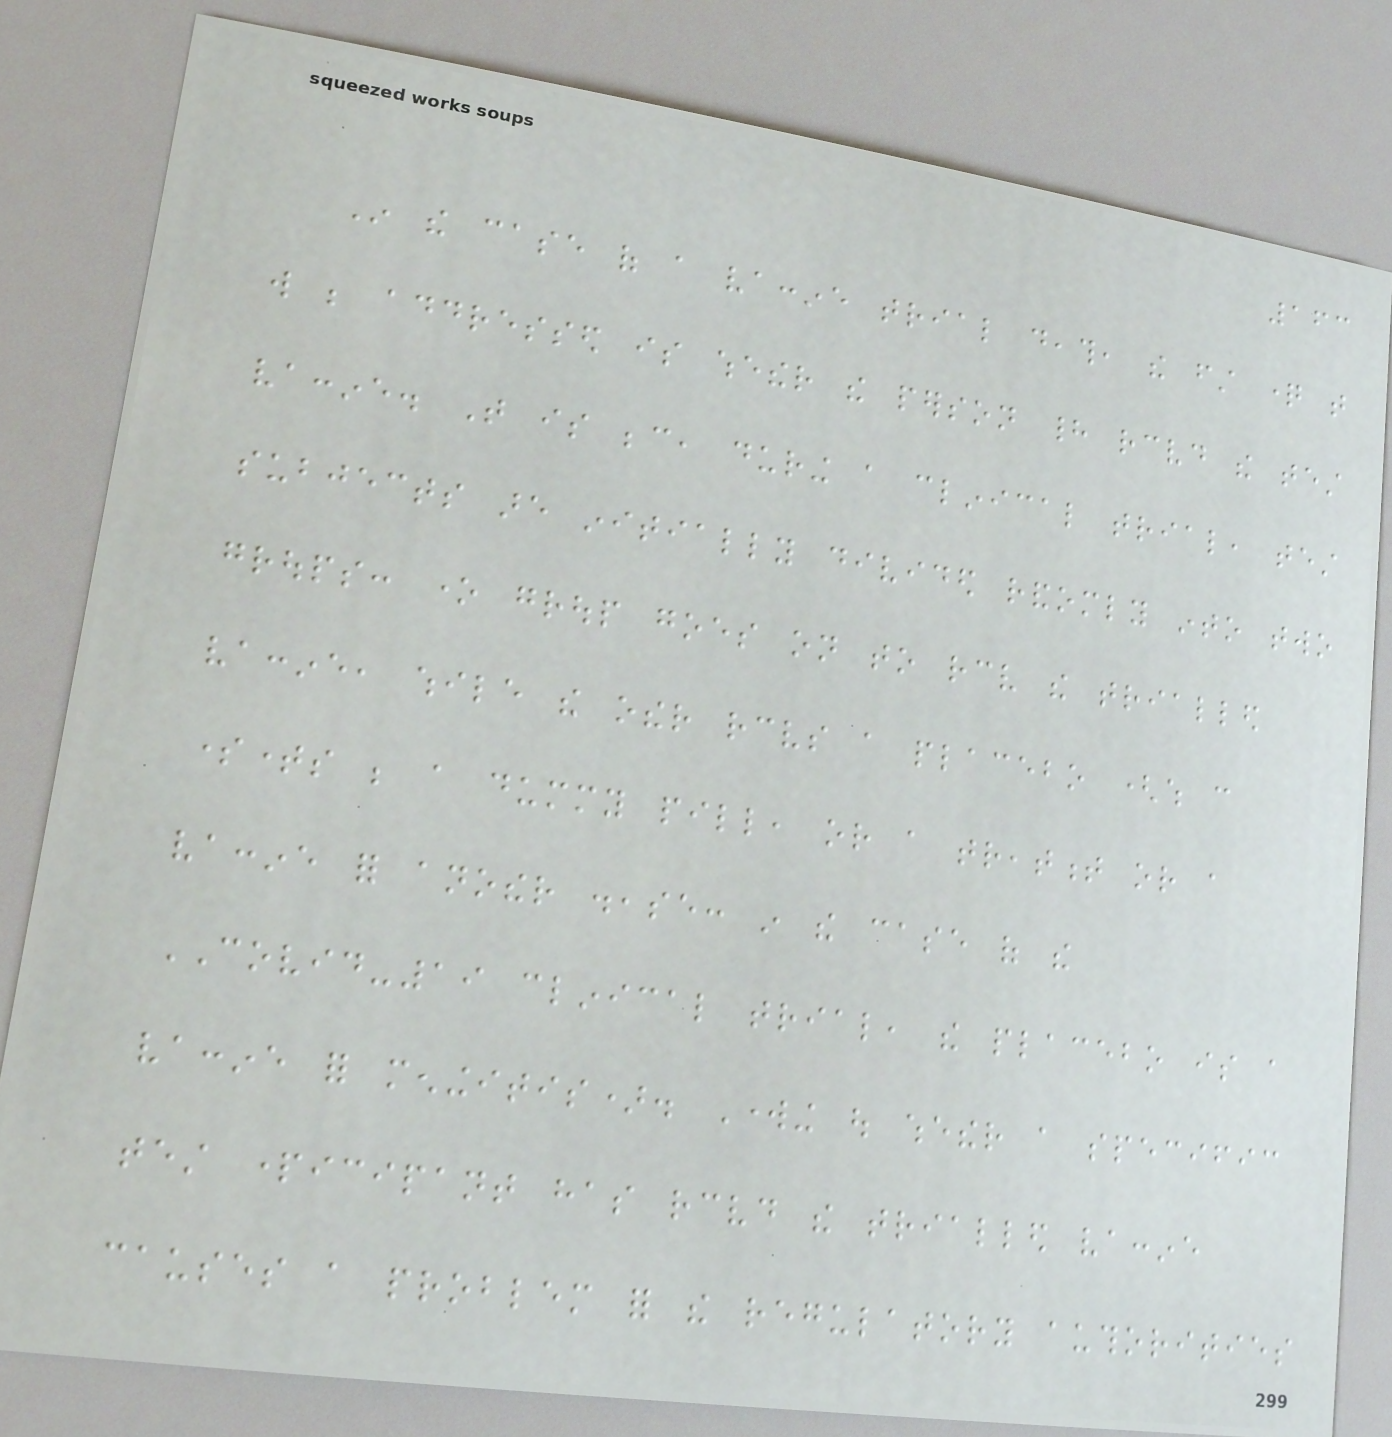163
In the case of a vaccine trial death, the first question that
will be addressed is whether the person had received the test
vaccine. That is because, during a clinical trial, test
subjects are initially divided randomly into two
groups: one group goes on to receive the trialled
vaccine, while the other receives a placebo (which can
sometimes be a dummy pill, or a treatment or a
vaccine for another disease: in the case of the
COVID-19 clinical trial, the placebo is a
vaccine for meningitis). Working out whether a specific
test participant has received the trialled vaccine
causes a problem for the regulatory authorities
